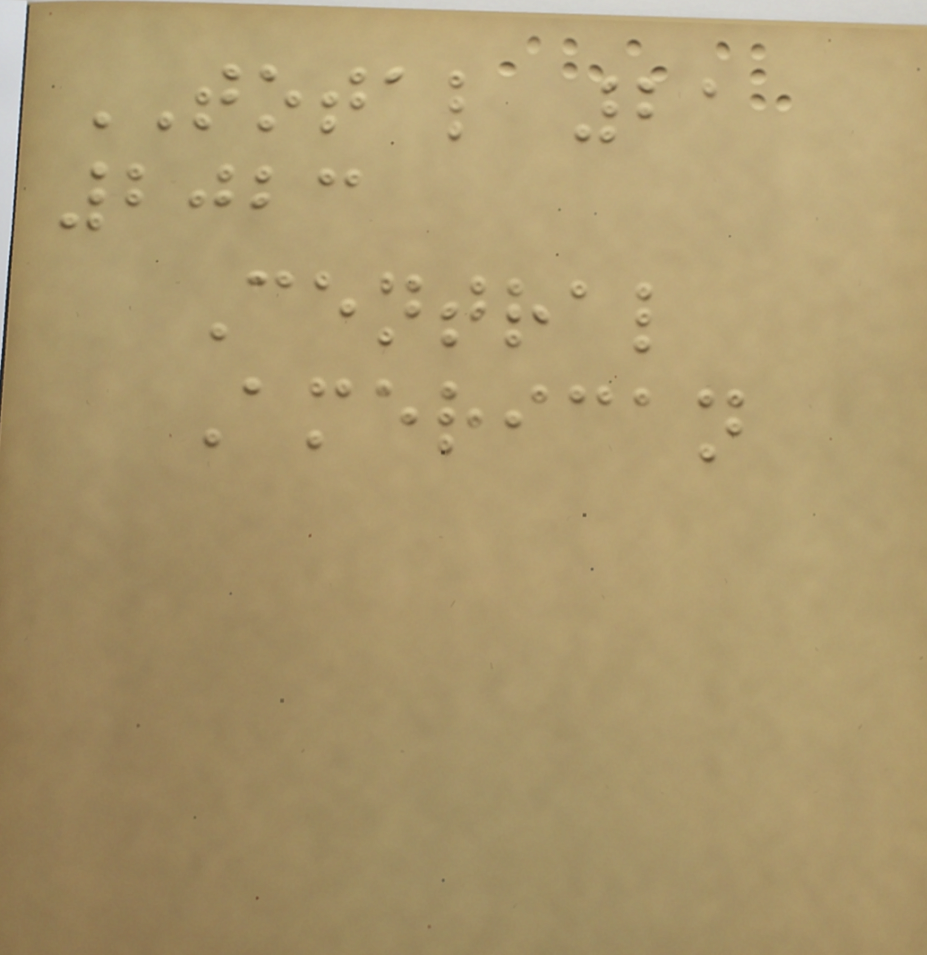TOTAL 21
2023
Central
American
